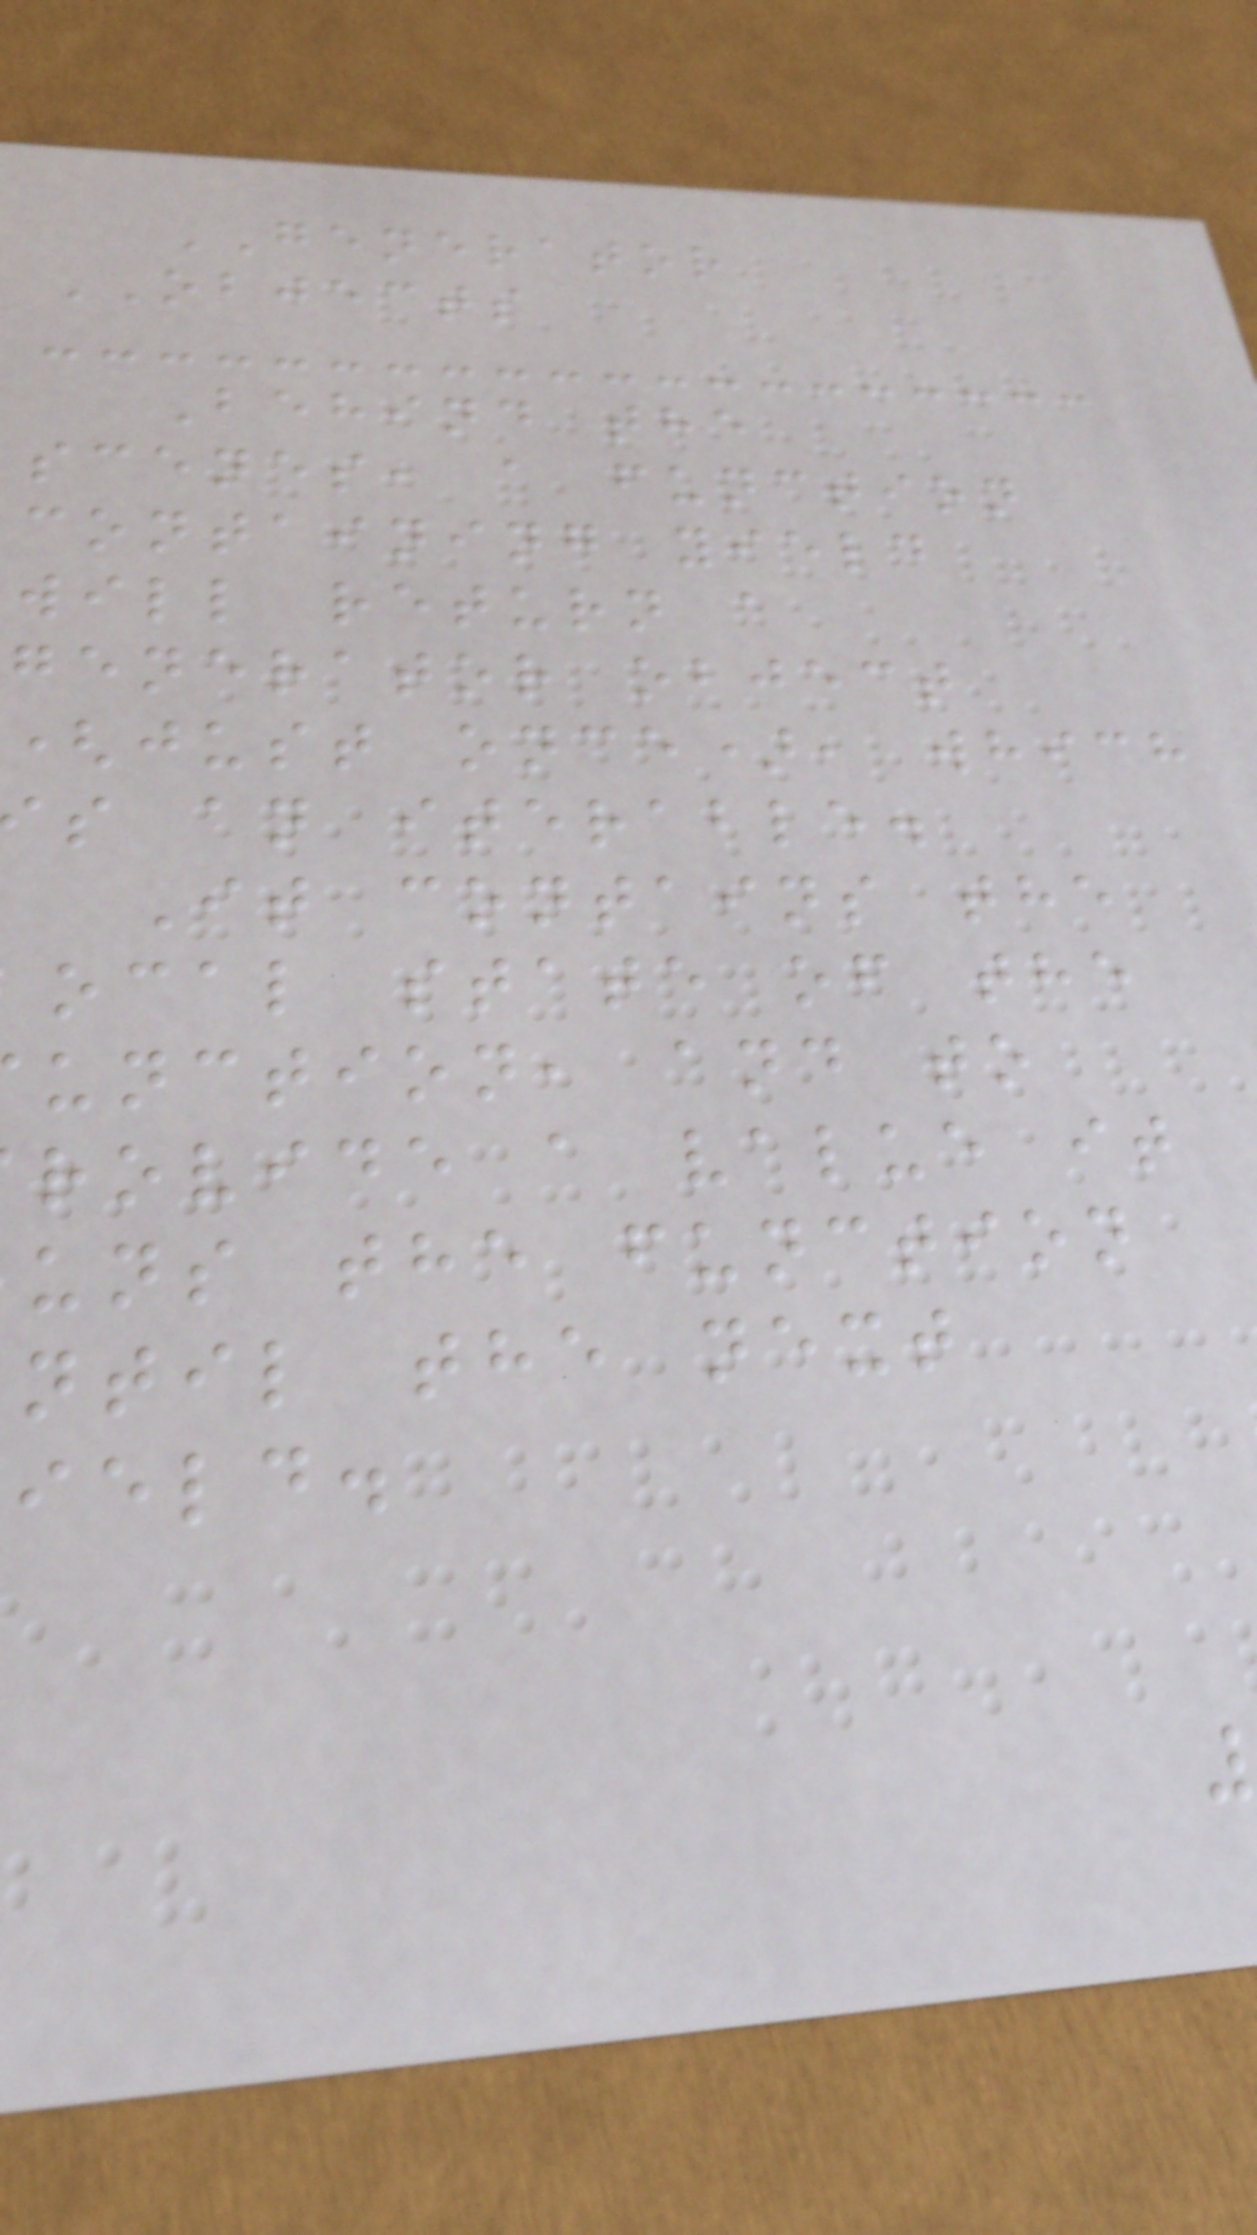GENERATOR
OBJECTS
Behind the
scenes, a function
containing yield
will return a
generator object
(just once), which
s an iterable.
It contains the
ocal state of the
unction, and to
rovide a value it
uns the function
ntil the next
ield.
